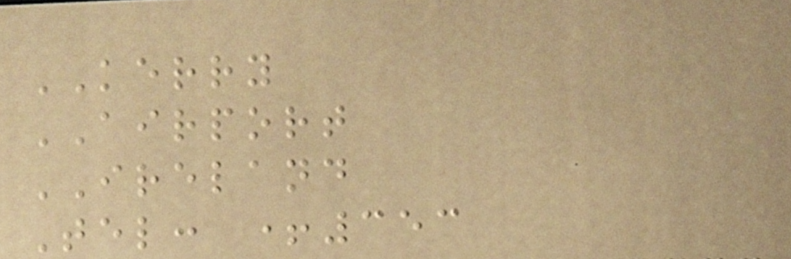KERRY
AIRPORT
IRELAND
Tel: +353
